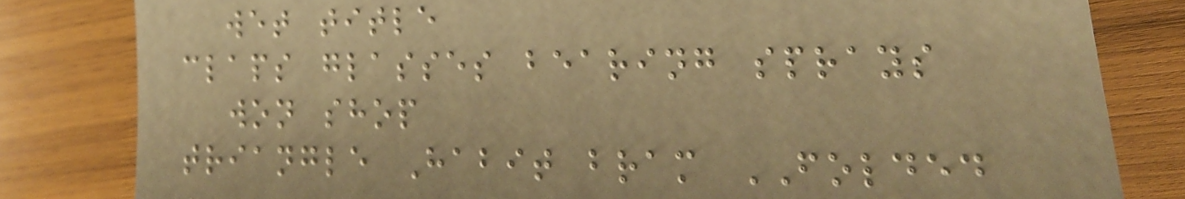wet title
claps glasses bearing sprays
won shop
triangle Habit bram FOLDED
